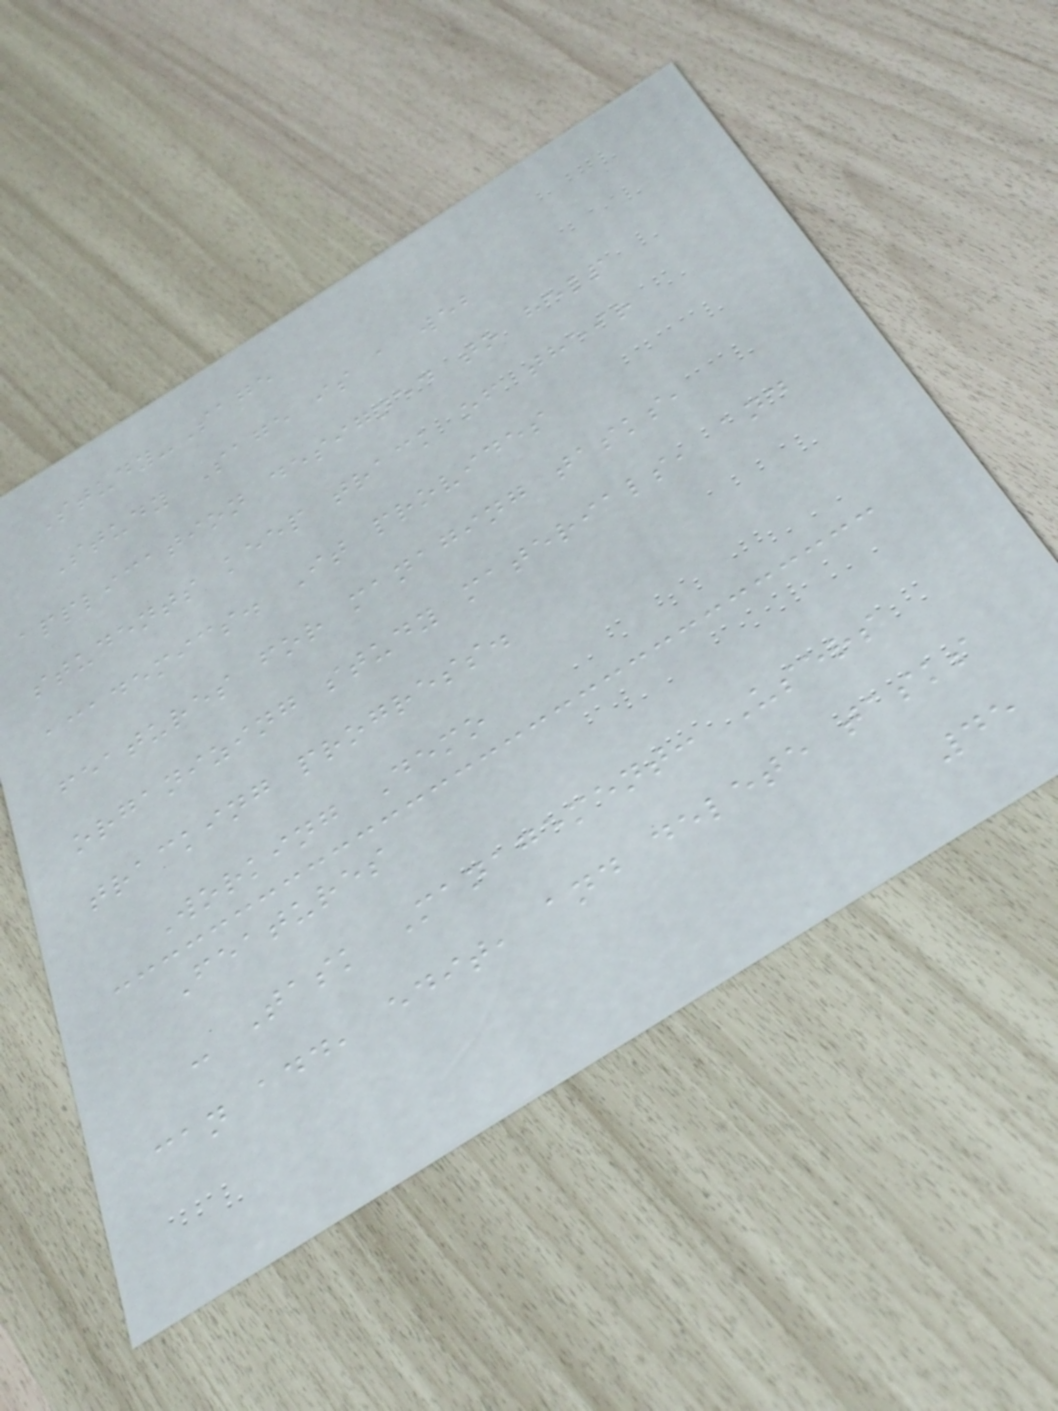Study-Sage
Study Sage is a web
application designed to help
students keep track of their
academics. It provides
features for managing tasks,
organizing study materials, and
tracking progress.
Working Demo
Features
- Task Management: Users
can add, edit, and delete tasks
45
